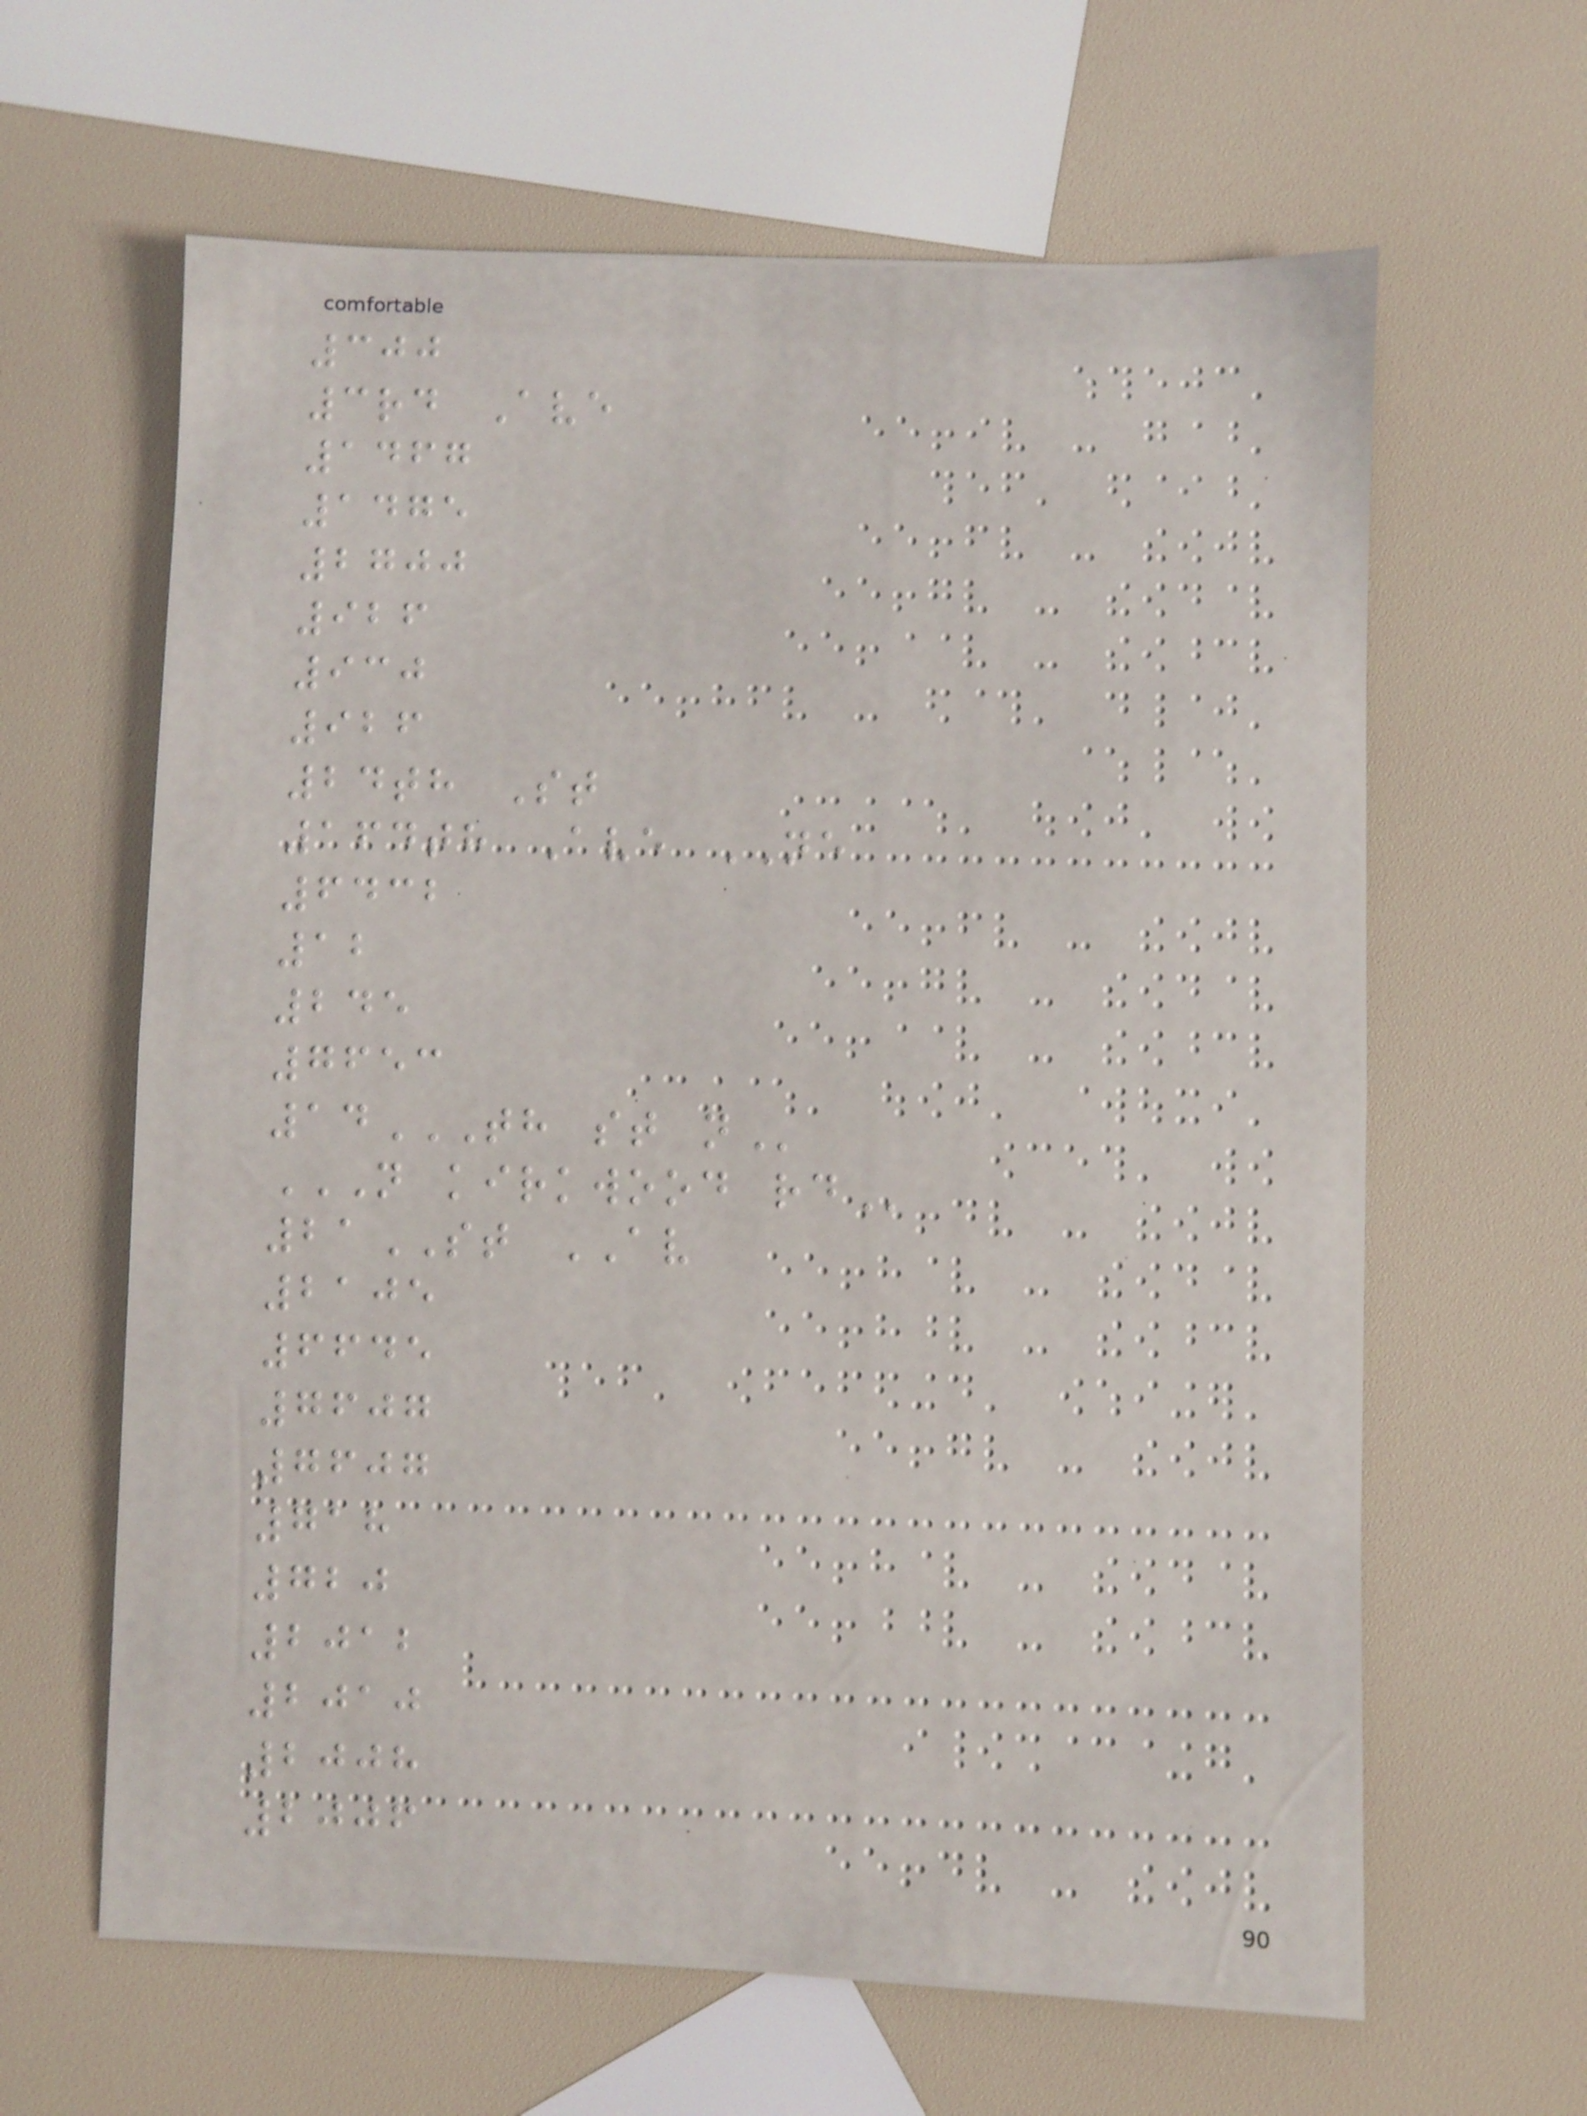300
3rd Ave
1467
1475
2700
926
930
926
24th St
164th Ave NE
6432
12
245
7653
14TH ST N
N KIRKWOOD RD
21ST AV
2105
6645
7607
7607
718
720
2012
2010
2008
2006
